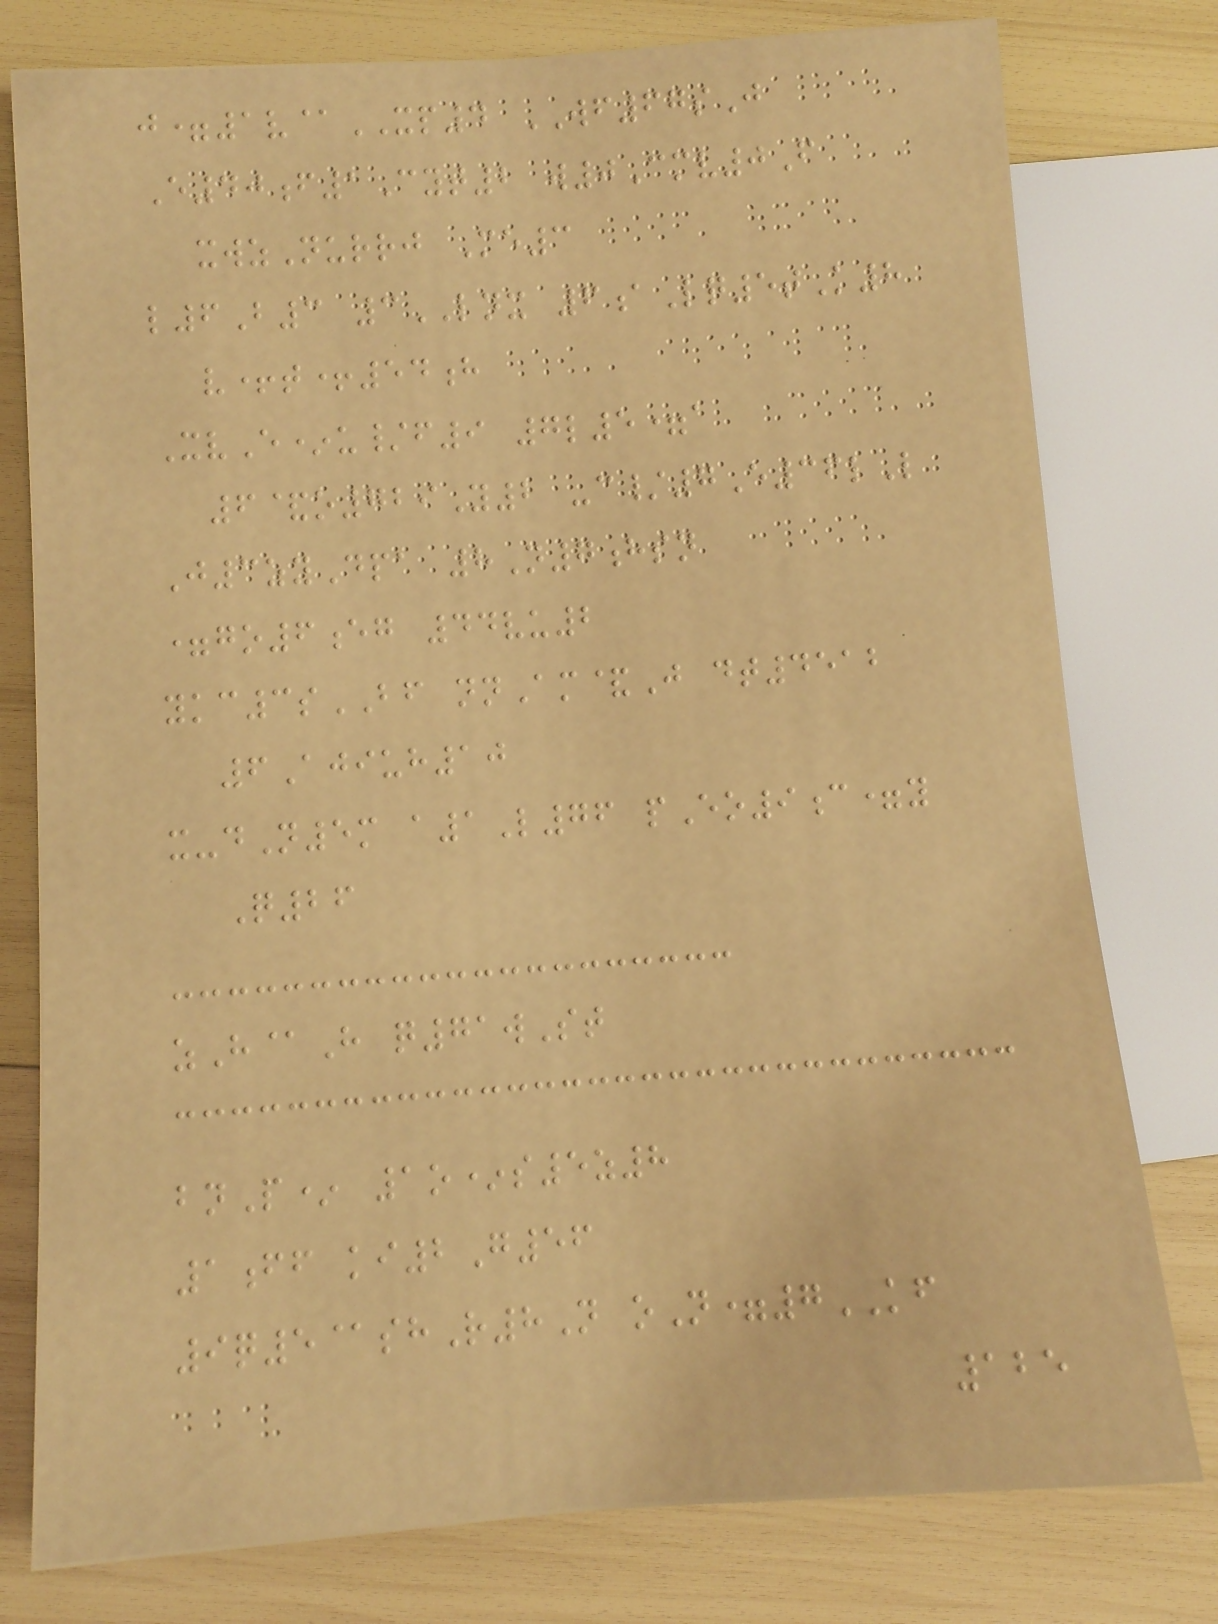j=1v@XP4 WF67sJ
E40f1Cyt2 w0Cmv0F
xwzNurrj Me3
l6B3 3LNX 6aLq5tK8
v+t+54h
XvE*u/f9 7l5=a
6&o729Y2 -c/7E36lL
J3zyDpa 8N7hsn
=go6eg 44vu2
ykc3sBF nnAm&J dt4512
6Ajiuh10
x-dN5m a1L76 pEo9c=y
Q26
zH@H q71wSt
bnP* 1o*s5z8
1ff ki2G56
9q5@shR8N oN=7KF
125
